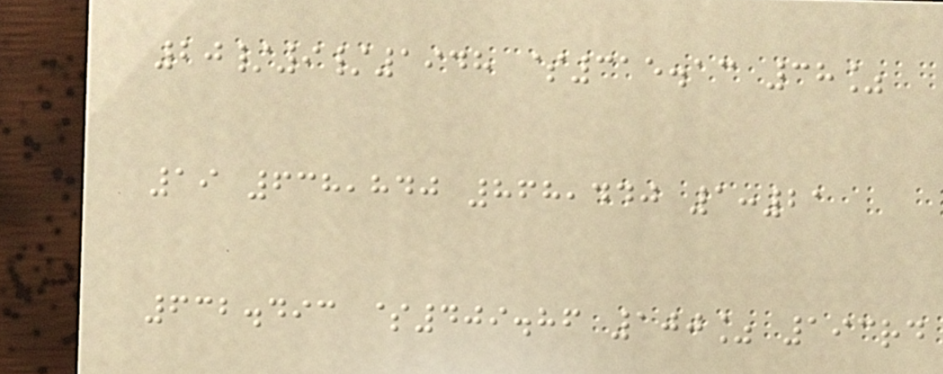20/9/1948 $315.13 38%
19 638,840 868,440 1:21
632.493 $409.86 100% 193rd
